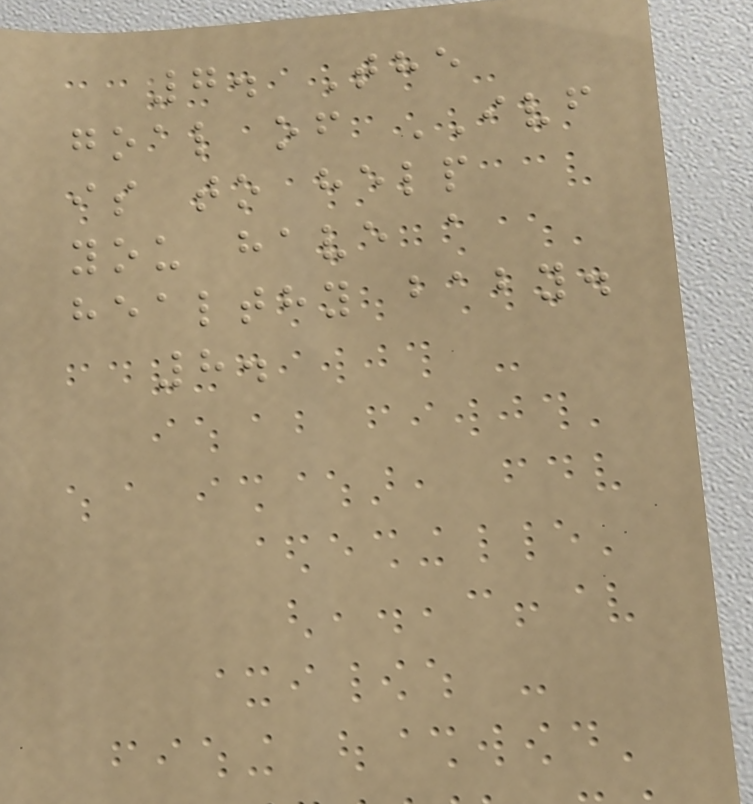7. The
goal of IVF
is to help
you have a
healthy baby.
8.
